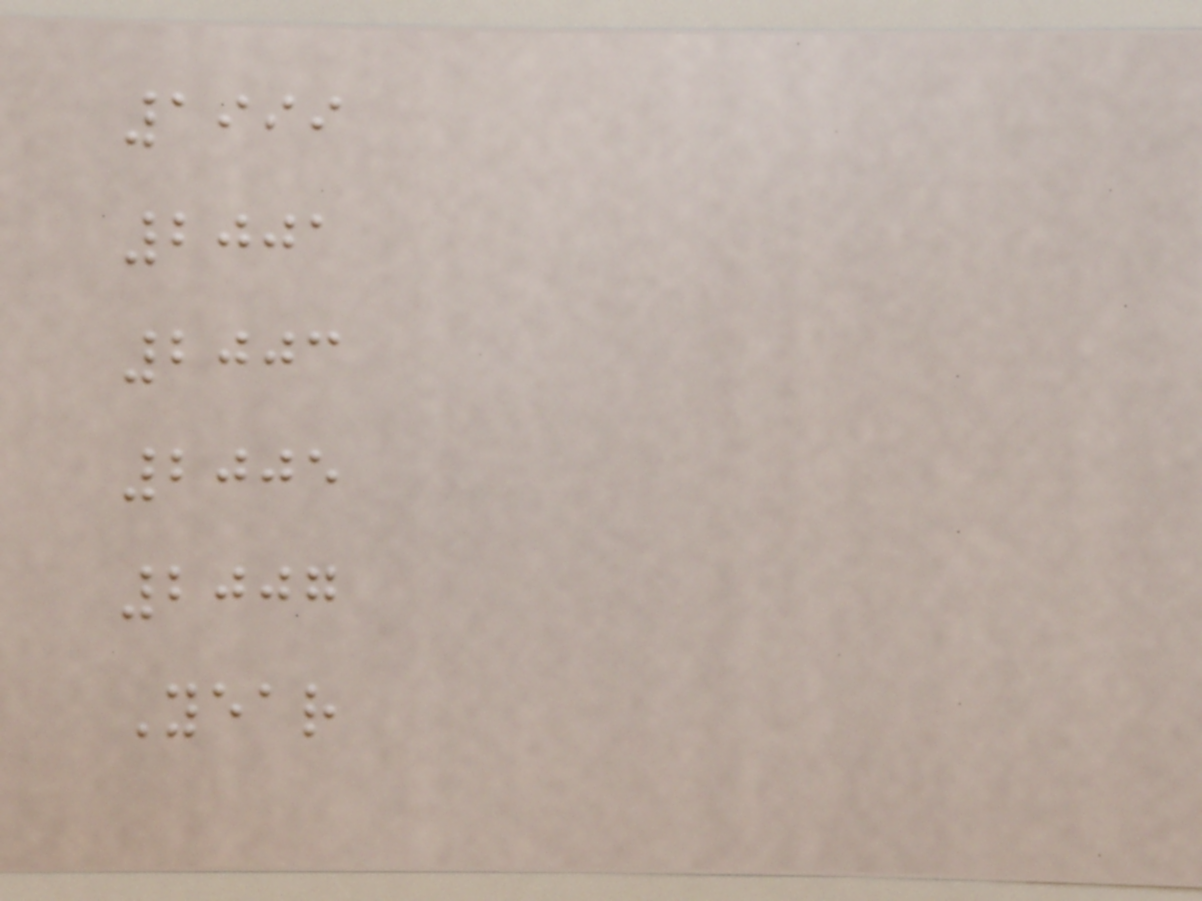1999
2001
2003
2005
2007
Year
